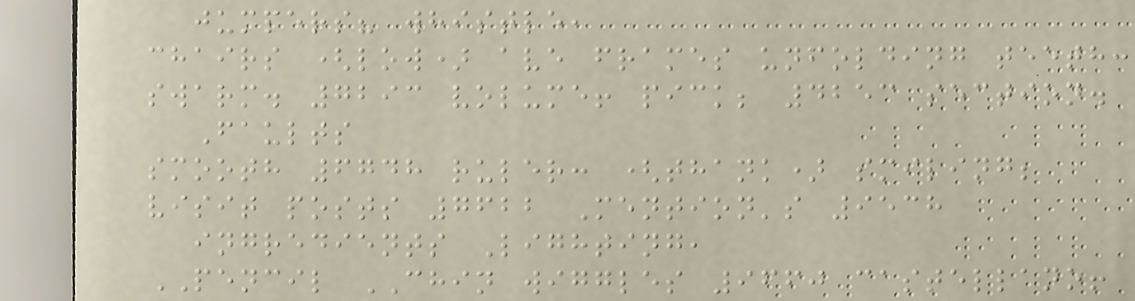jumpers? whistle,
chairs (low) ave frames unfolding teeth:
swarm. 7293 volume! pick; 4253 section.
Faults
smooth 6748 ruler: (thank) smiling;
visit posts 7622 Mention's 9538
ingredients Lighting,
PENCIL CHIN wiggles 9660 castellano!
